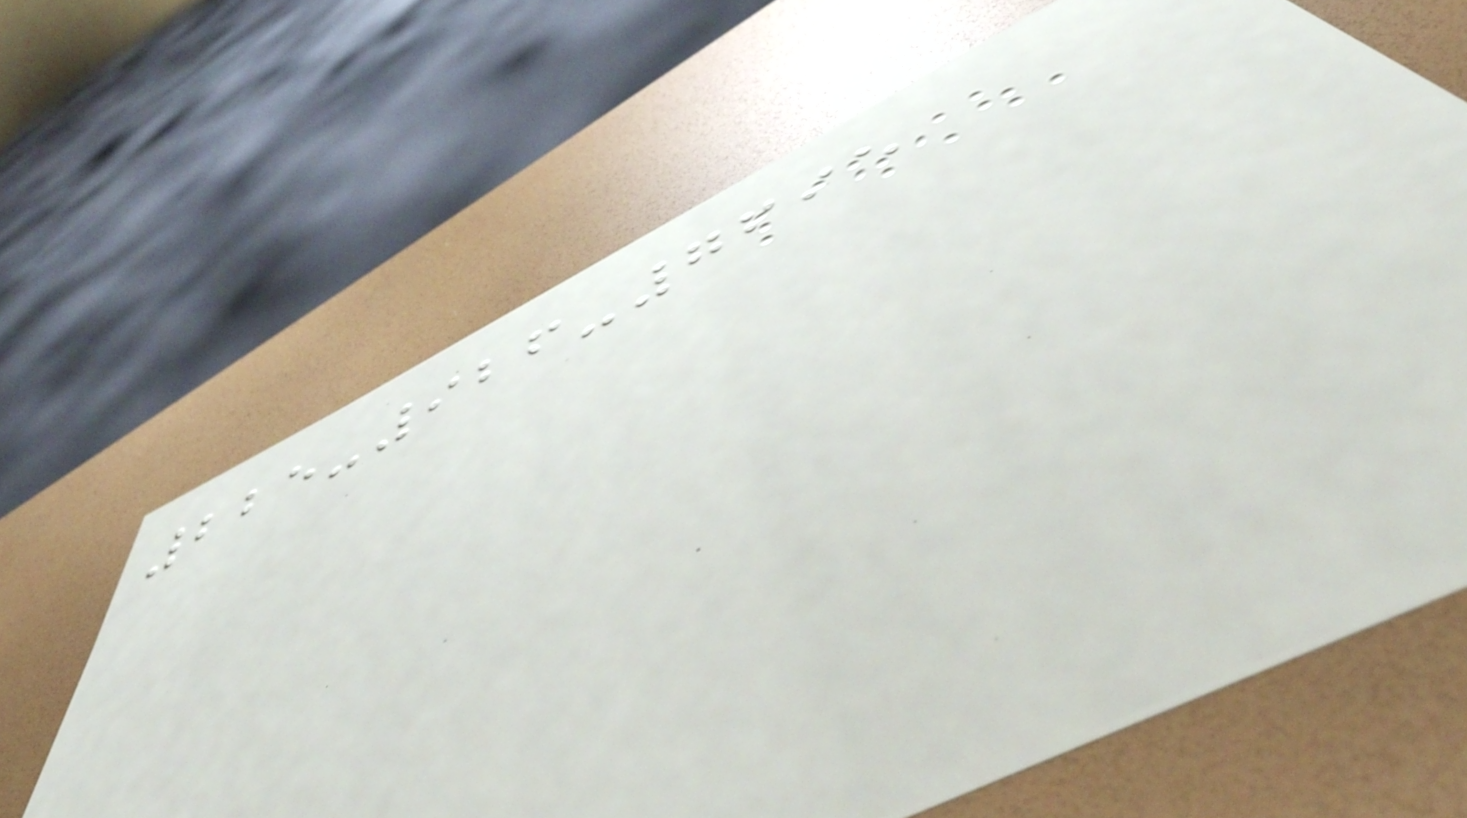225-926-7695
